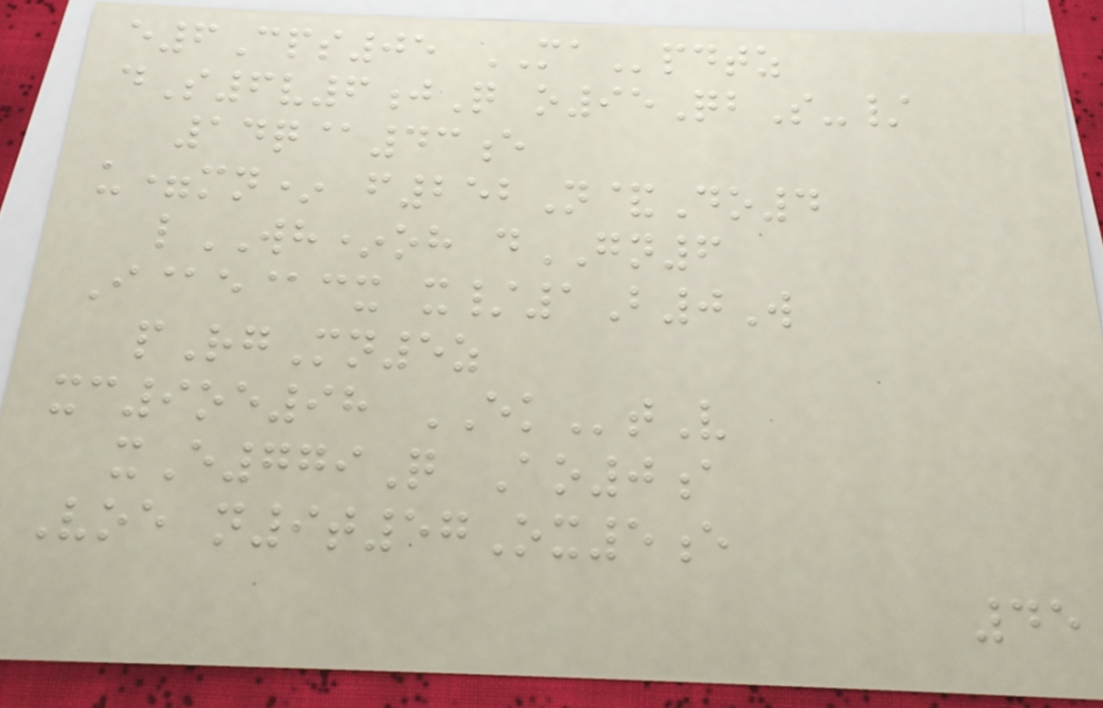e6Cps05 MApdtz
dS6v6jQ o95QbS-/
14q@43e
u=mn* f252N&Do4
lWH*oh dGN6
I@e@cx x/1B0W
pRgMn5z
xc9oe98 EKtV
xE779Q Ao0a
Voe n9t57Ox5e
45
